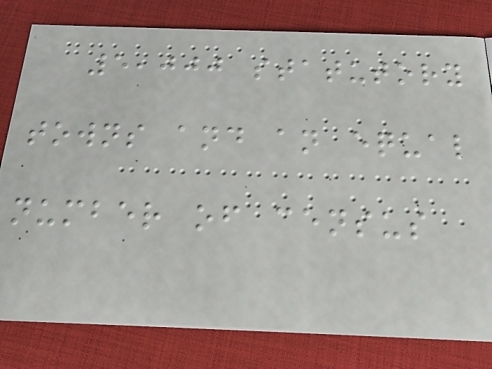5,000 statutory
towns and an equal
number of census
